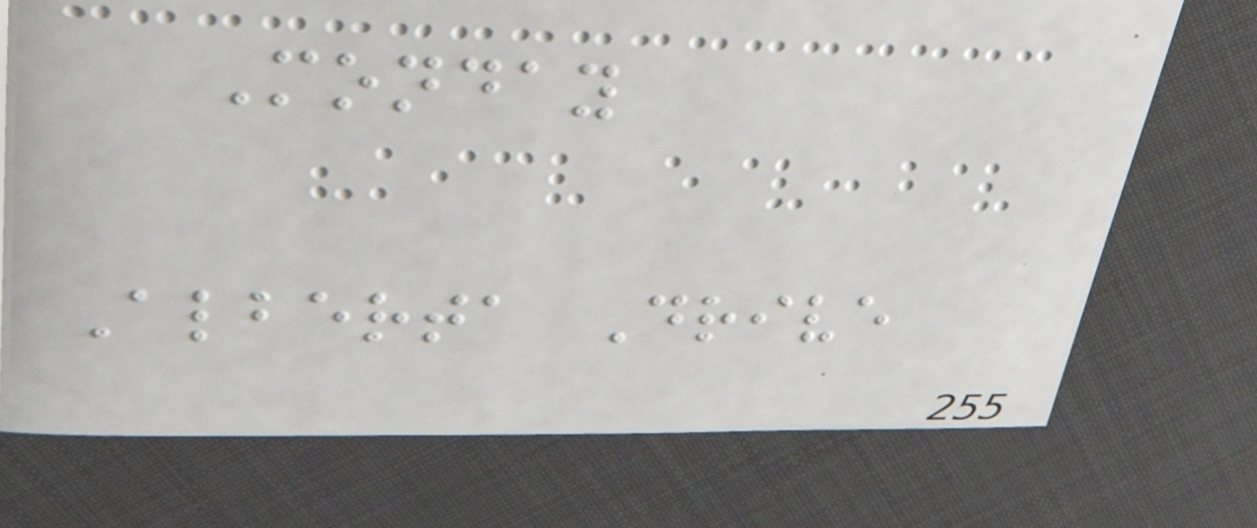Monday
Alberta Drive
